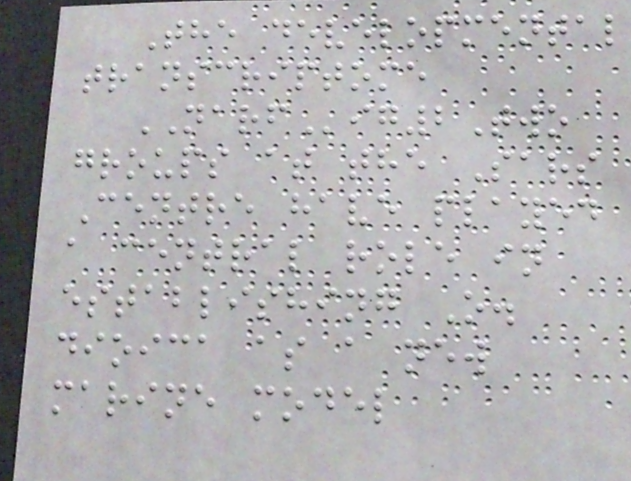The developmental
transcriptome
NARFig2Two
groups at the Sars
Centre have played
a central role in
establishing O.
dioica as a new
marine model
